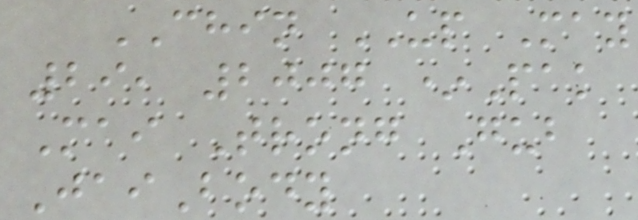CHIN UP May
29, 2007 *Pak
Mai Trong Gub
JaiBody
